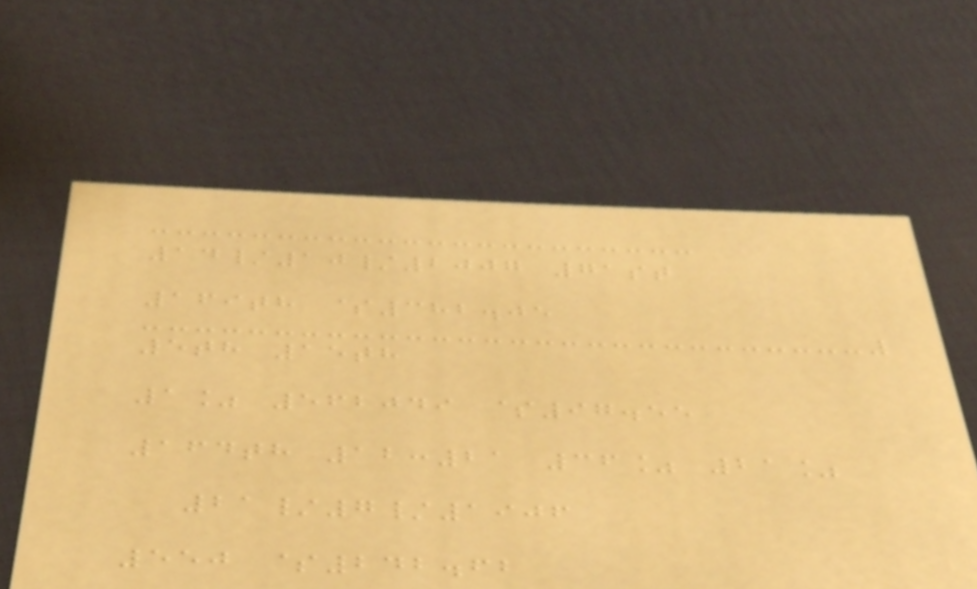14/10/2007 71st
169th $382.05
5th 15th
1% 562049 $97.55
164th 12:21 36% 21%
21/7/1906
550 $242.62
